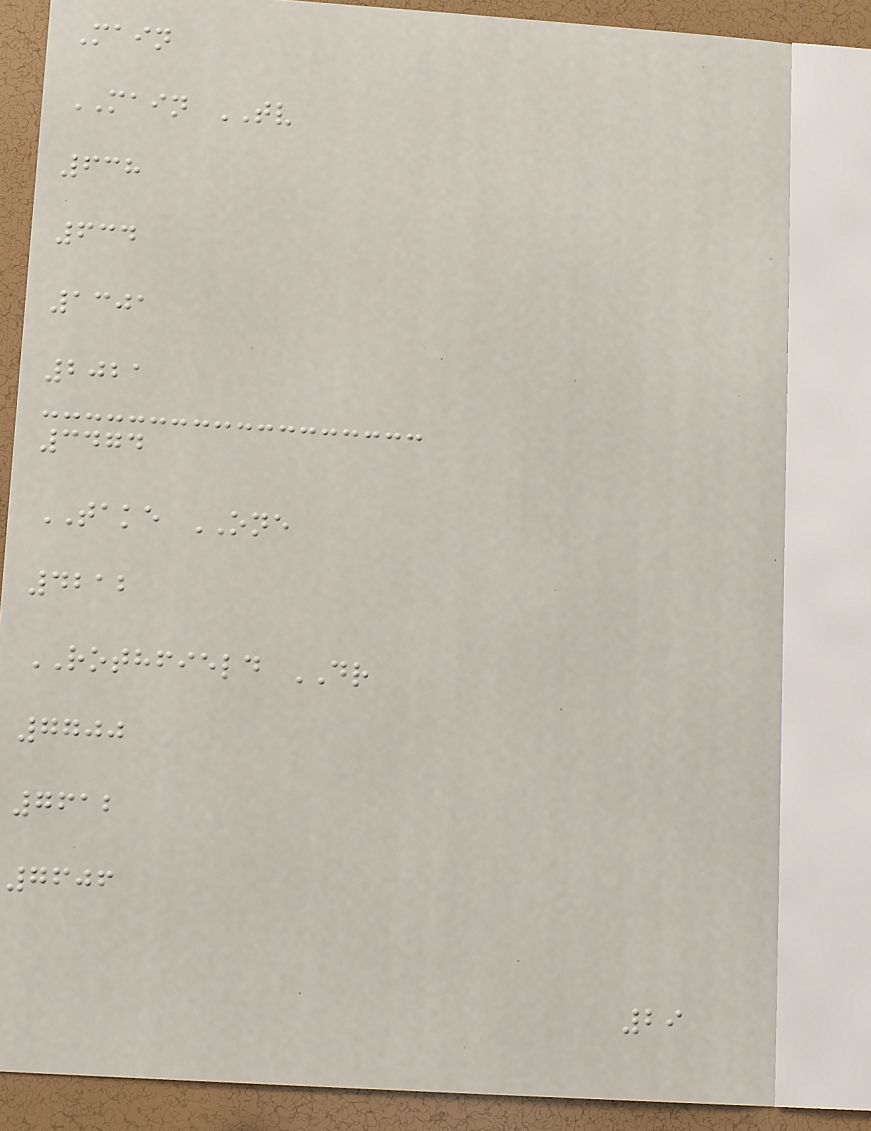Main
MAIN TV
638
634
1301
2021
3474
TAKE ONE
4212
ROTHFIELD DR
7700
7612
7606
29
